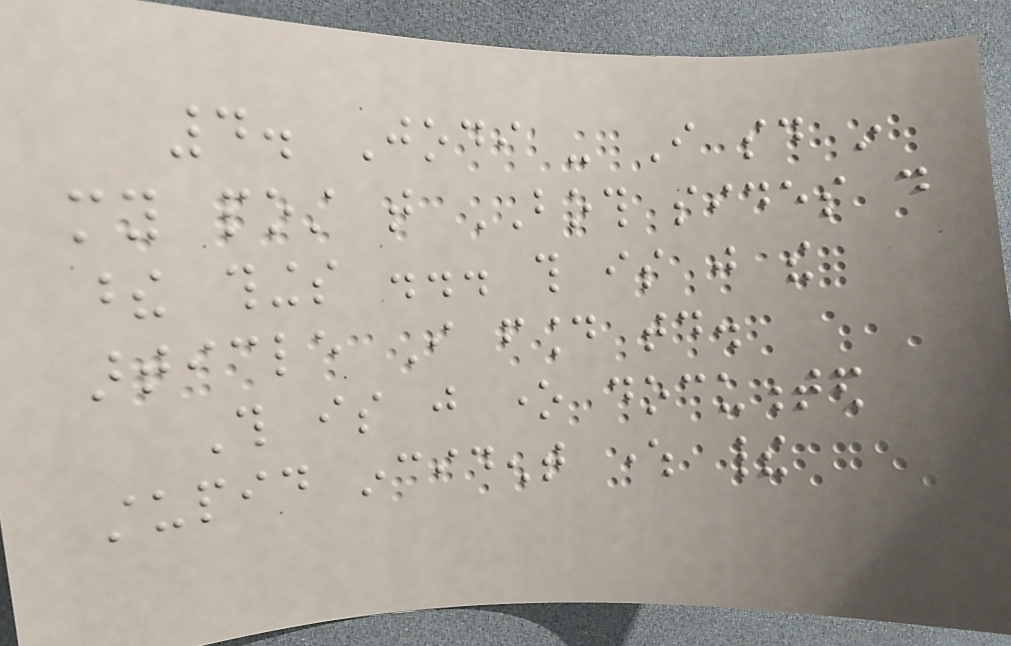4. Jodi - I said in
my post that BOTH sides do
these things ... this is just the
article I found today.
This is just one documented
stupid incident where their
